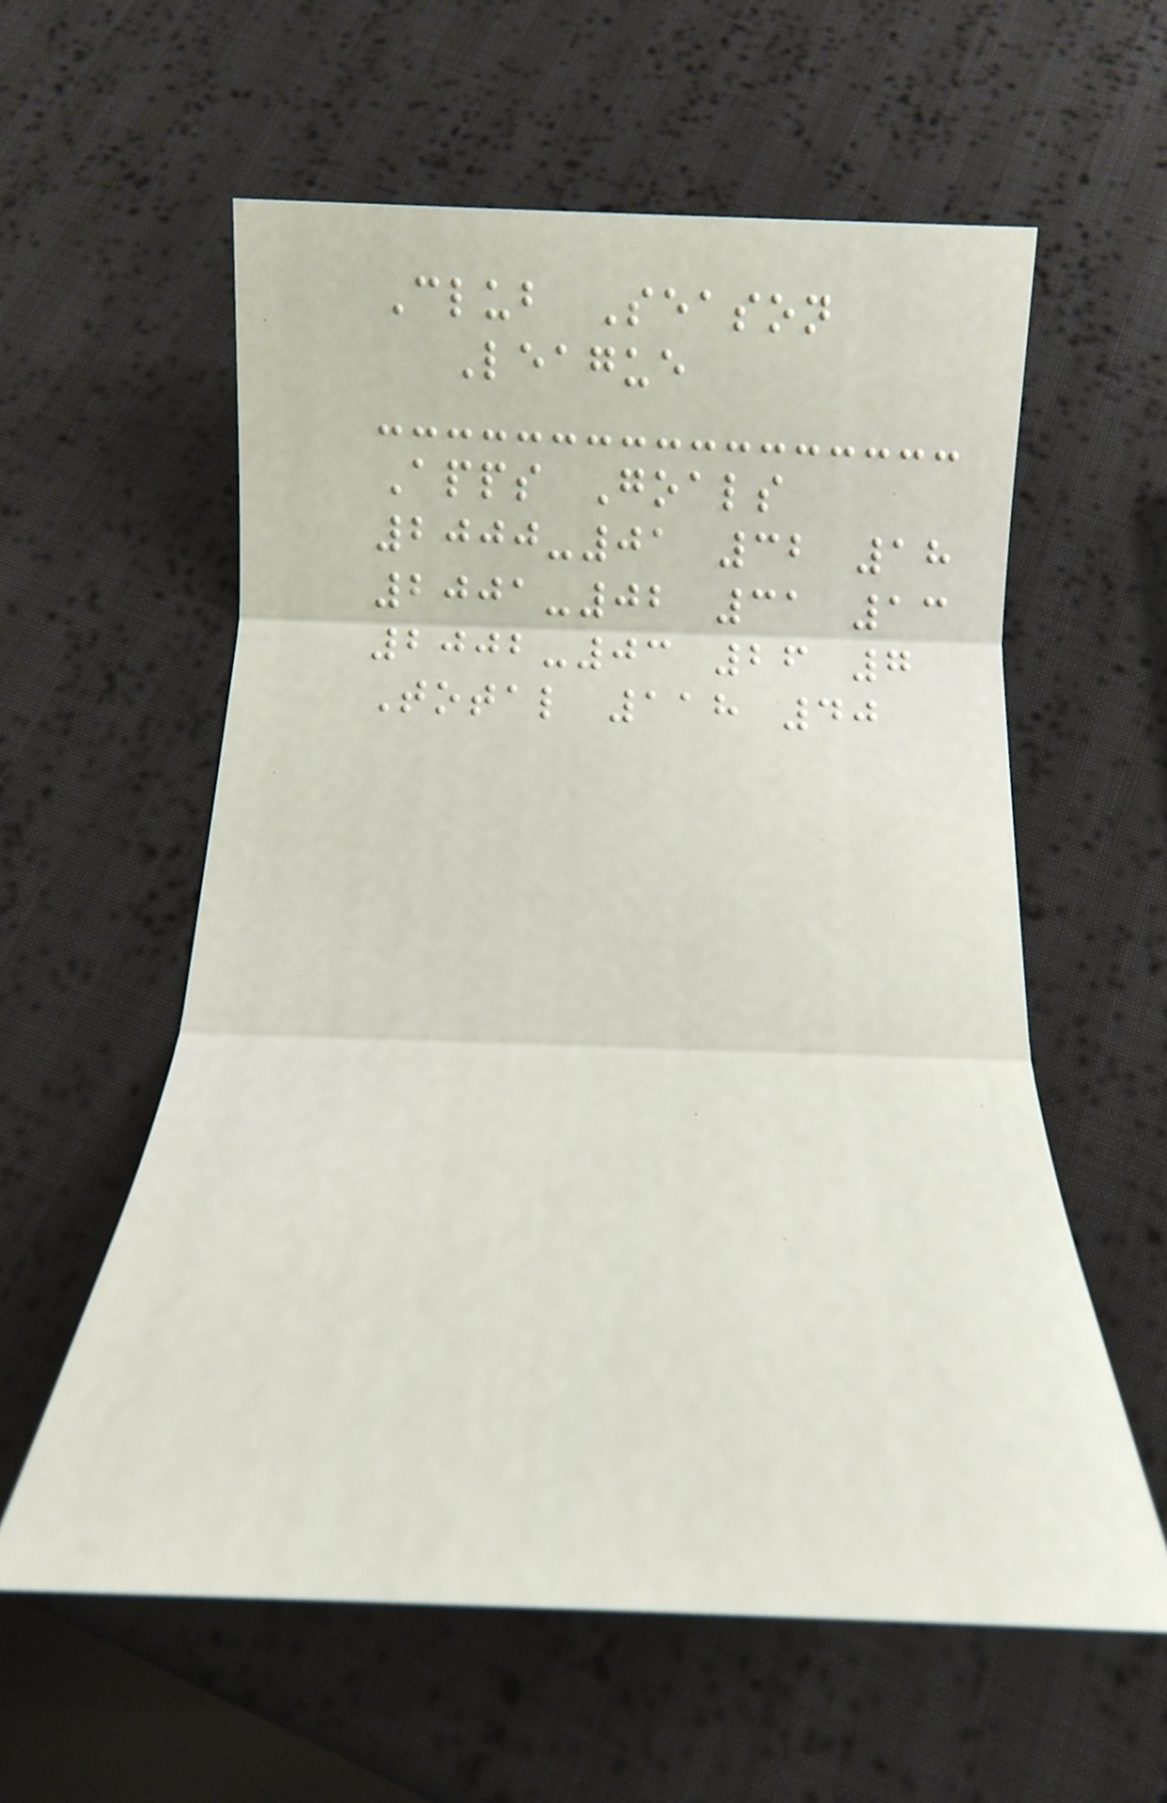Club Season
League
Apps Goals
2000-01 32 18
2001-02 31 13
2002-03 26 7
Total 118 40
